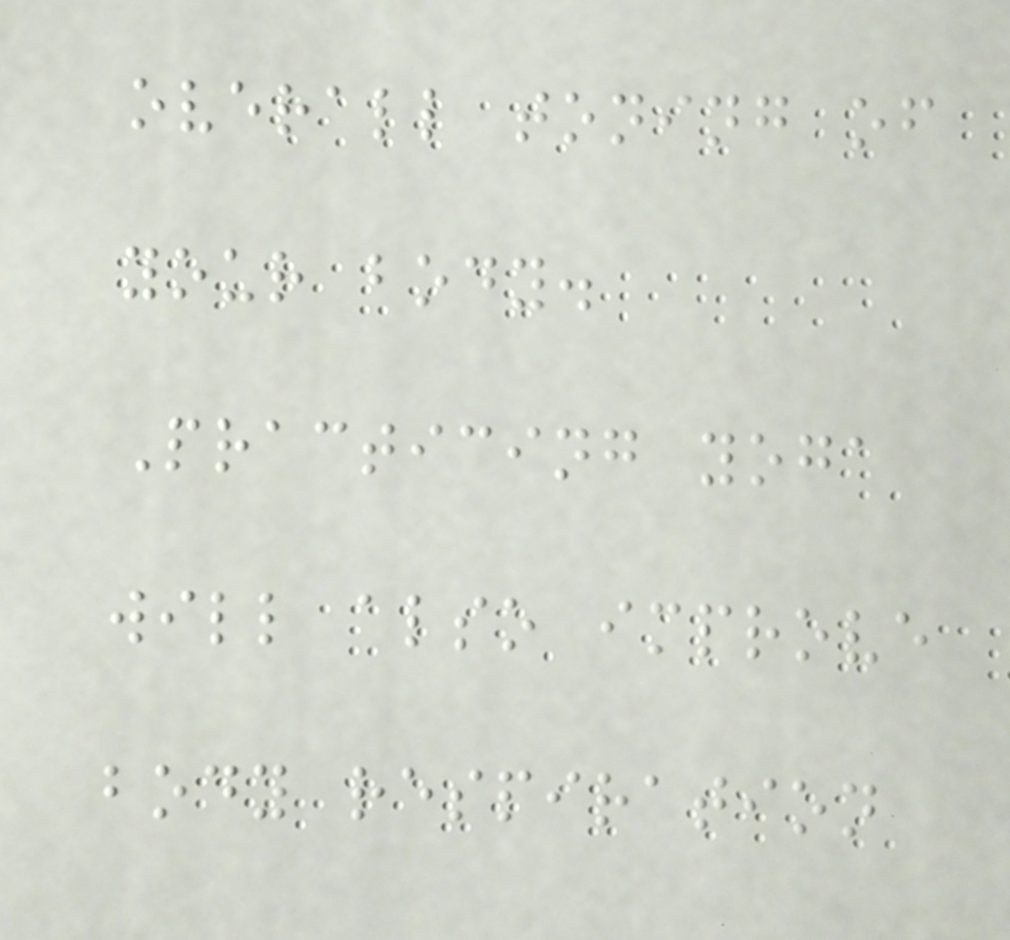overall toning of
your body.
Practicing yoga
will also improve
body respiration
